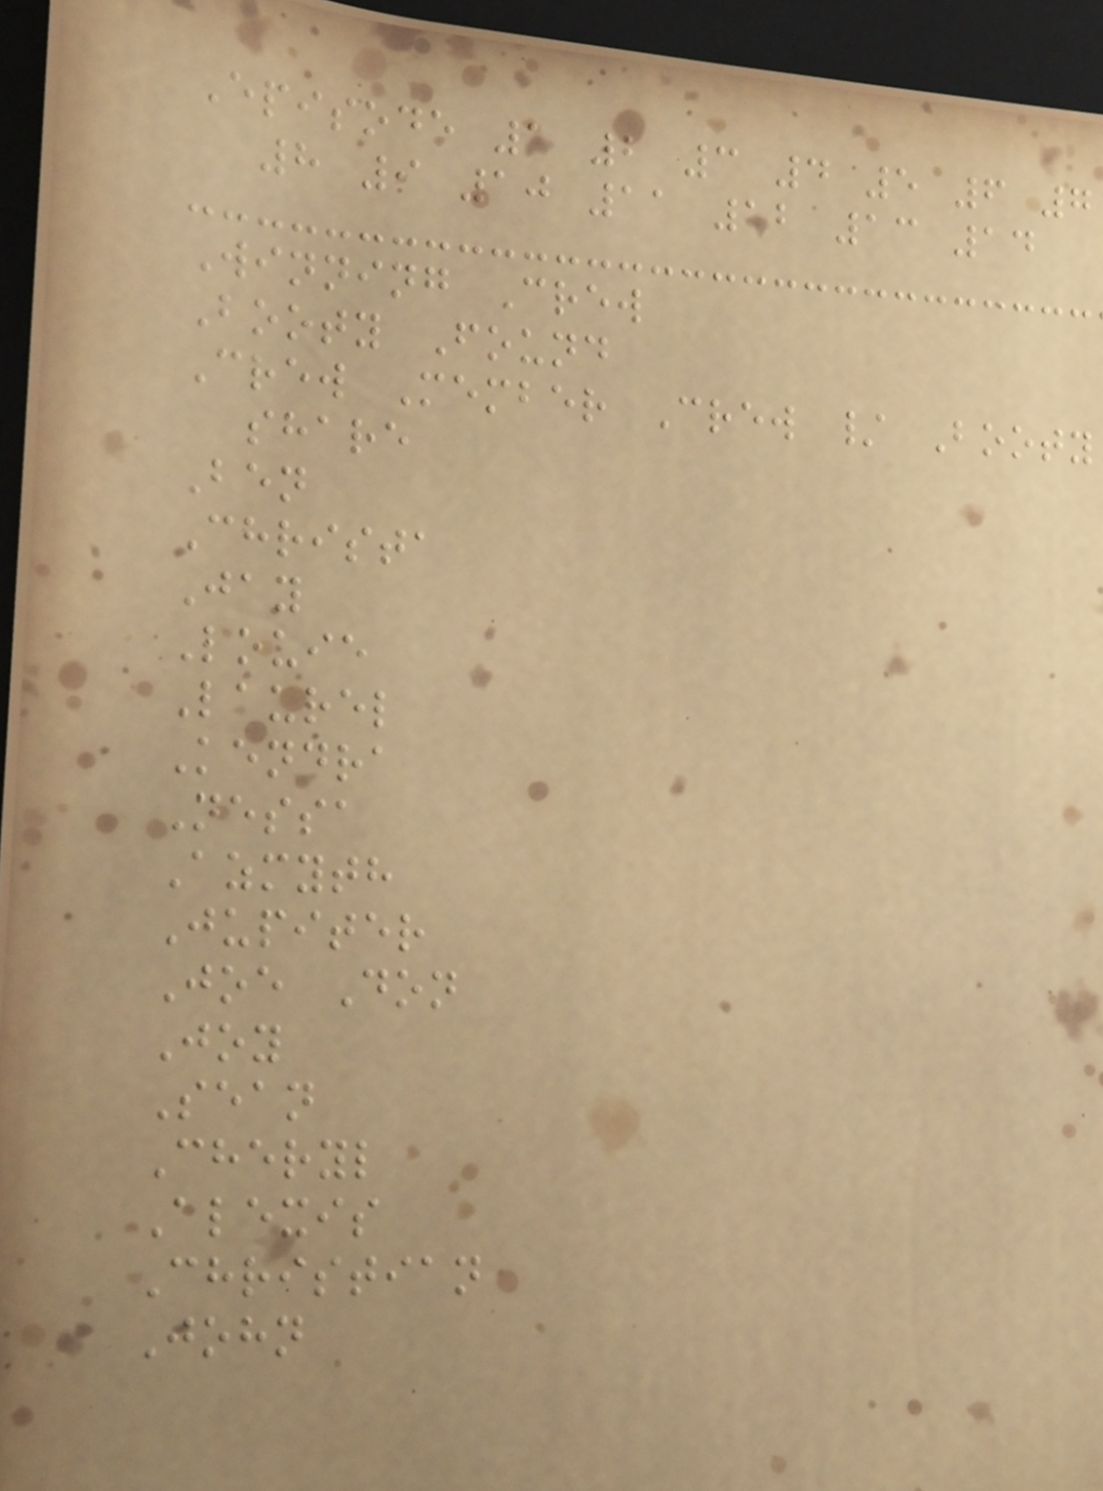Episode 1 2 3 4 5 6 7
8 9 10 11 12 13 14
Winning Crew
Booty Found
Crew Member Crew / Booty
share
Ben
Christa
Jay
Louie
Laurel
Kendra
Nessa
Azmyth
Jupiter
Joe Don
Joy
Sean
Cheryl
Alexis
Christian
John
